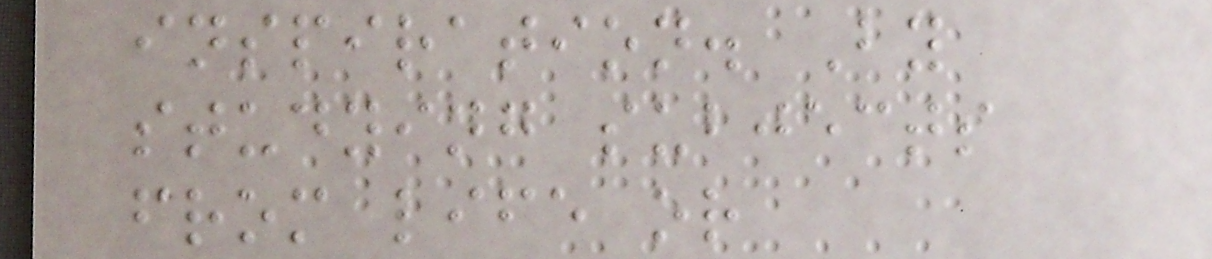inspiration. By
studying subjects
from life or
